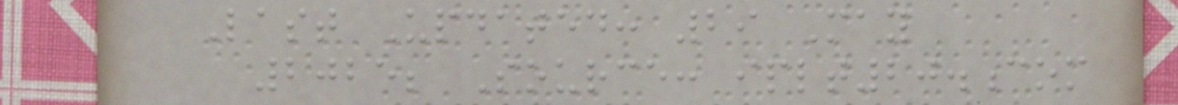Last Updated: 29 May
2025; Source: iplt20.com
